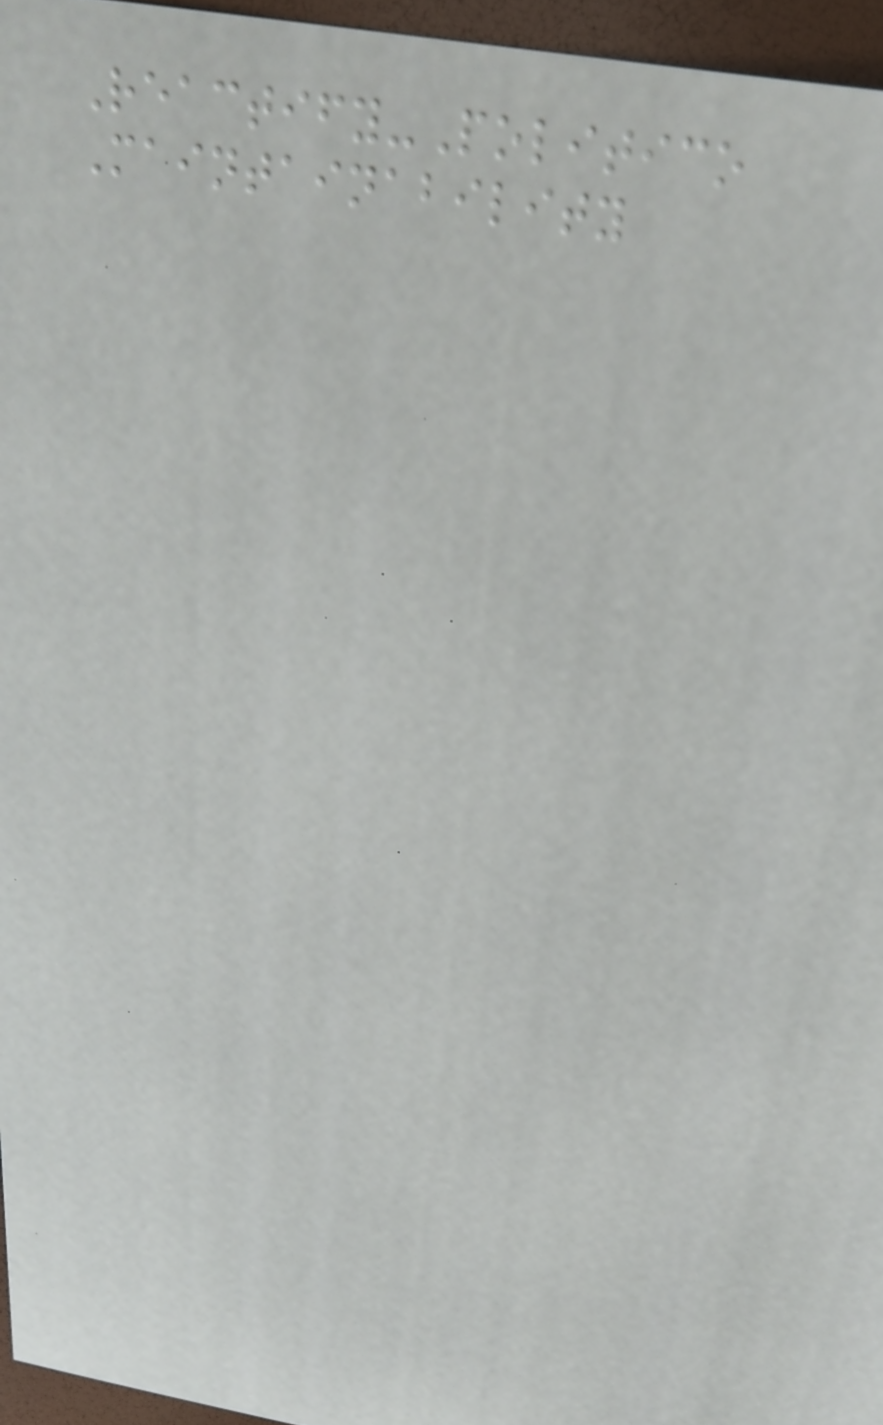Reactify-Politico
Maintainability
